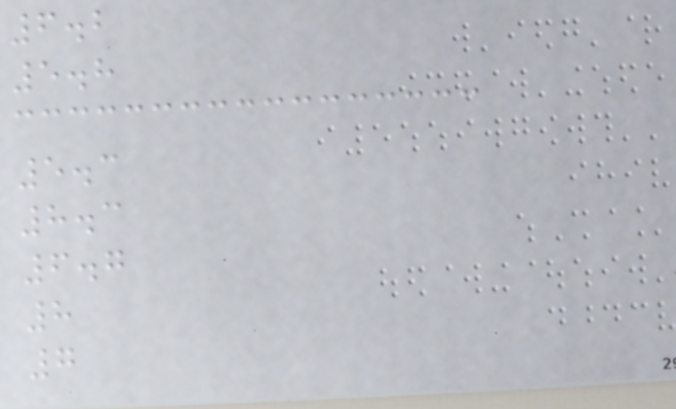6.2
5.8
5.3
8.3
6.7
8
7
